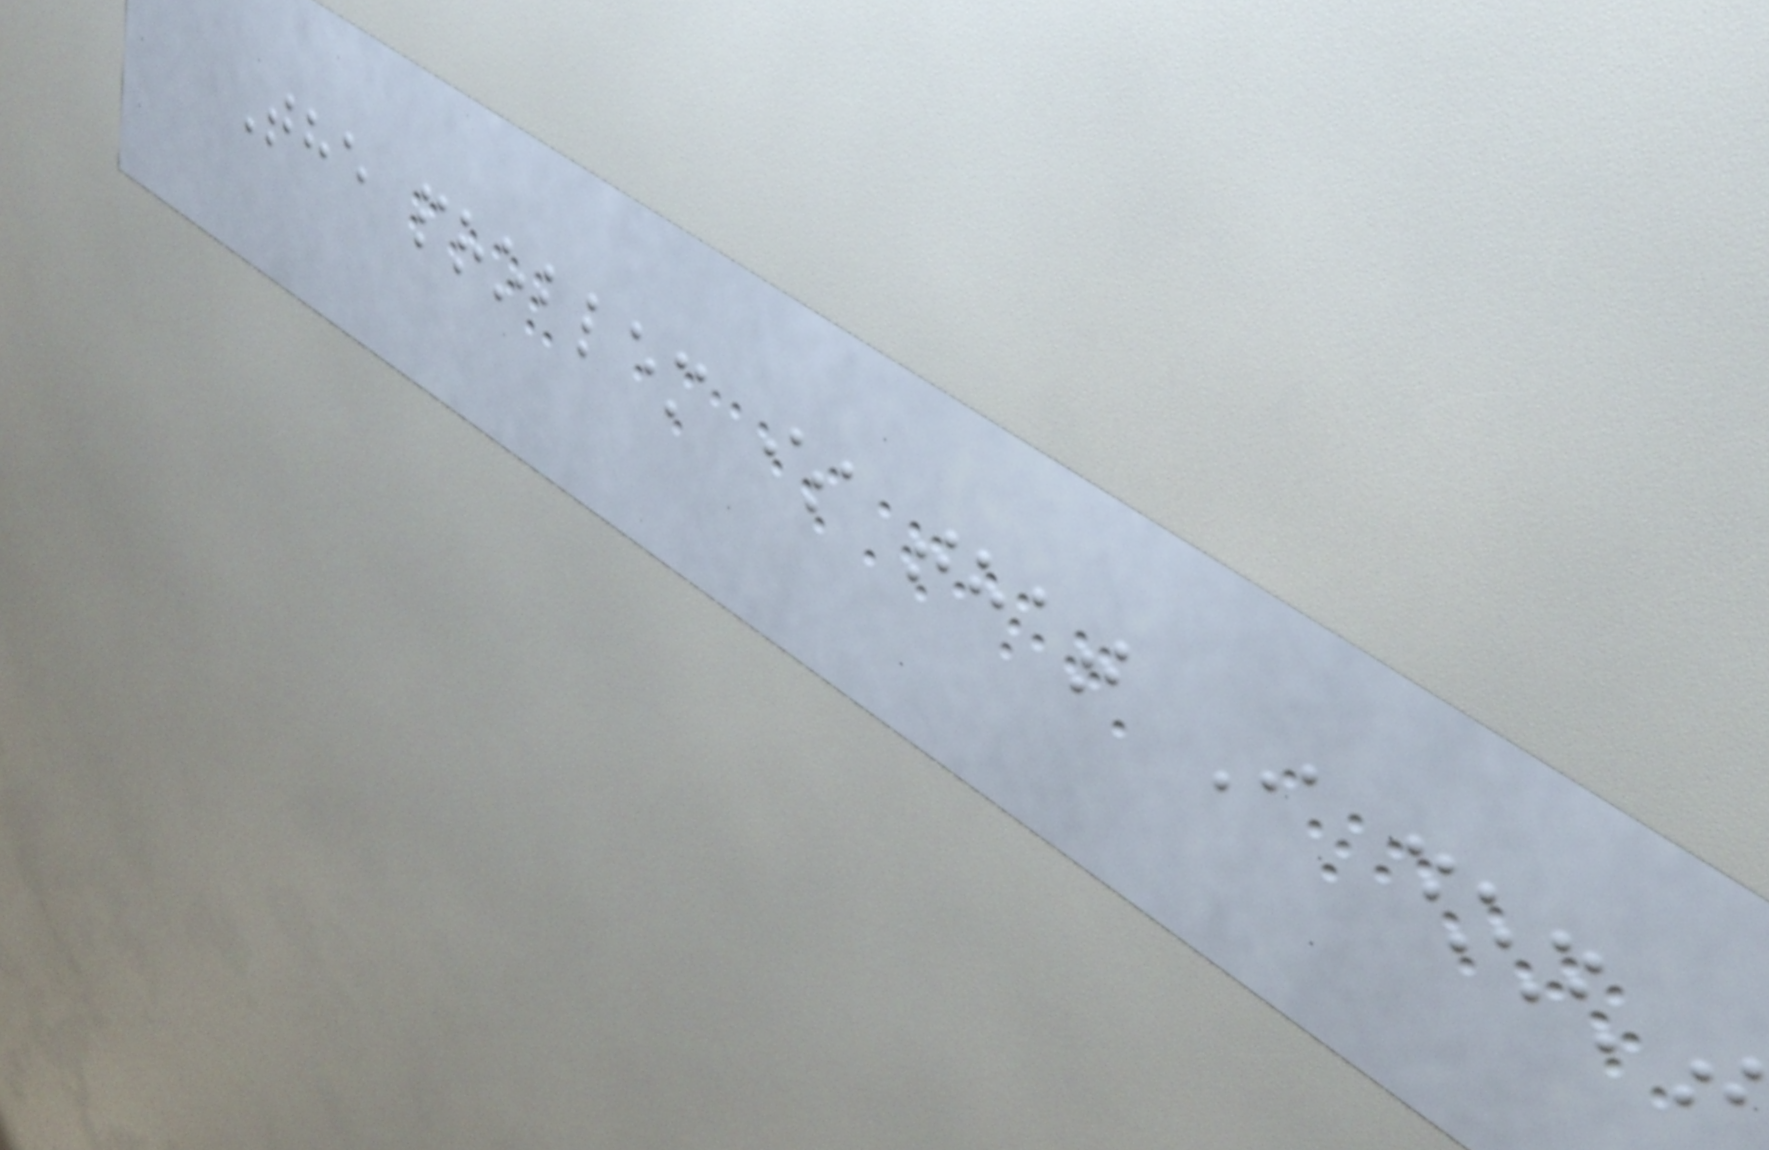The problem is that I don't
